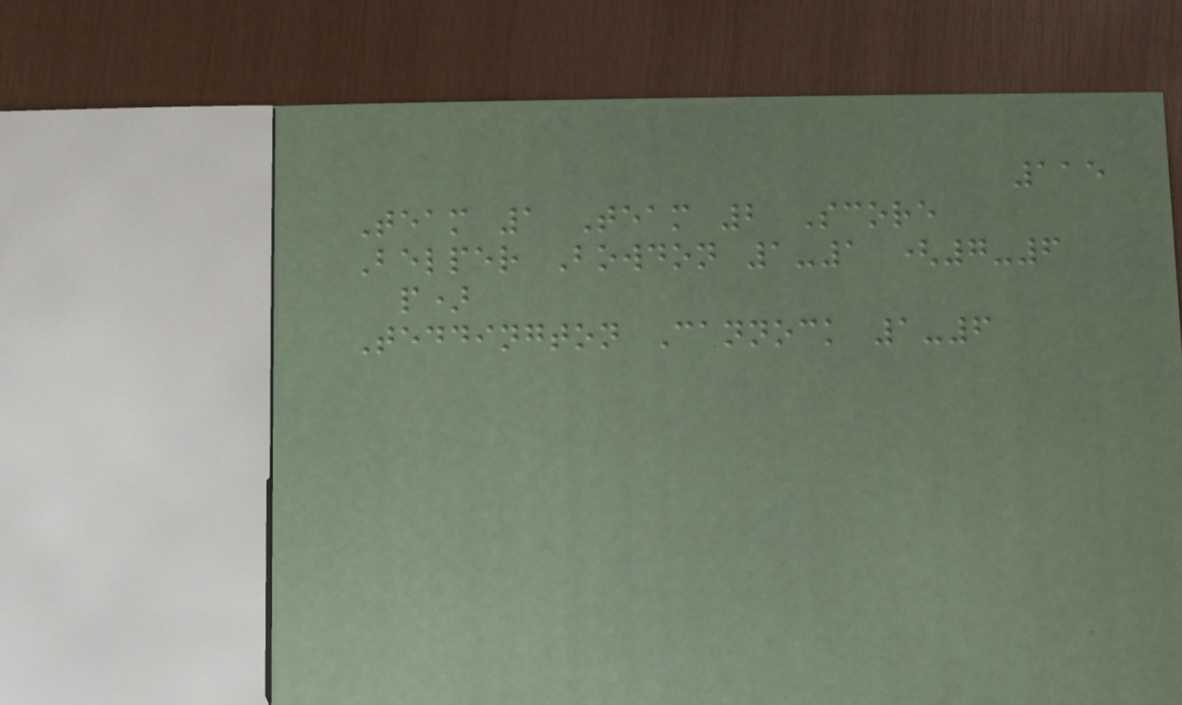115
Team 1 Team 2 Score
Belper Bowdon 1-1 (7-6
p)
Teddington Cannock 1-6
